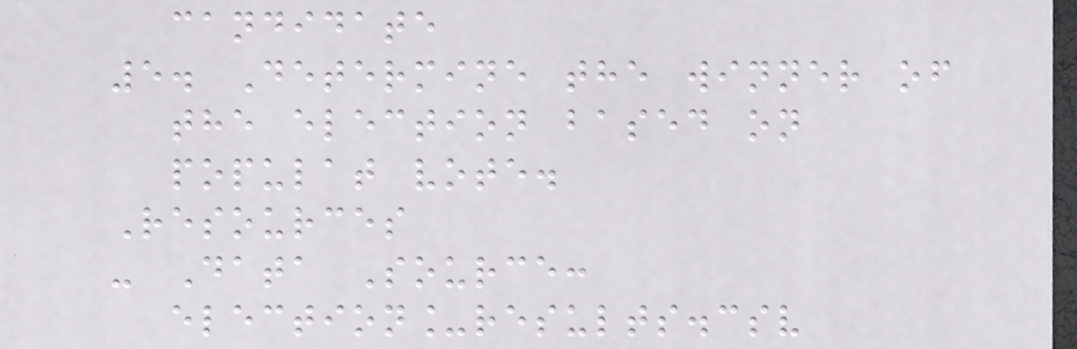candidate
5. Determine the winner of
the election based on
populat vote.
Resources
- Data Source:
election_results.csv
